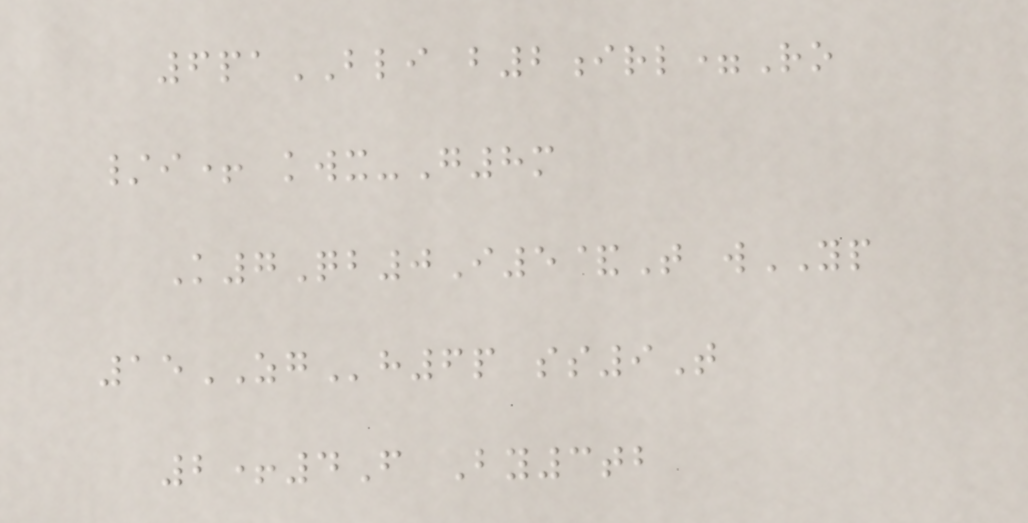6paBLI b2irl=Ro
/i+ kwx-G8m
K7Qb0I5&T wYP
15ZGh6p ss9T
2+4F By3tb
